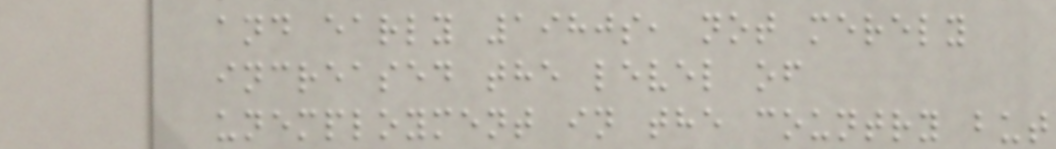and early 1980s, not merely
increased the level of
unemployment in the country but
